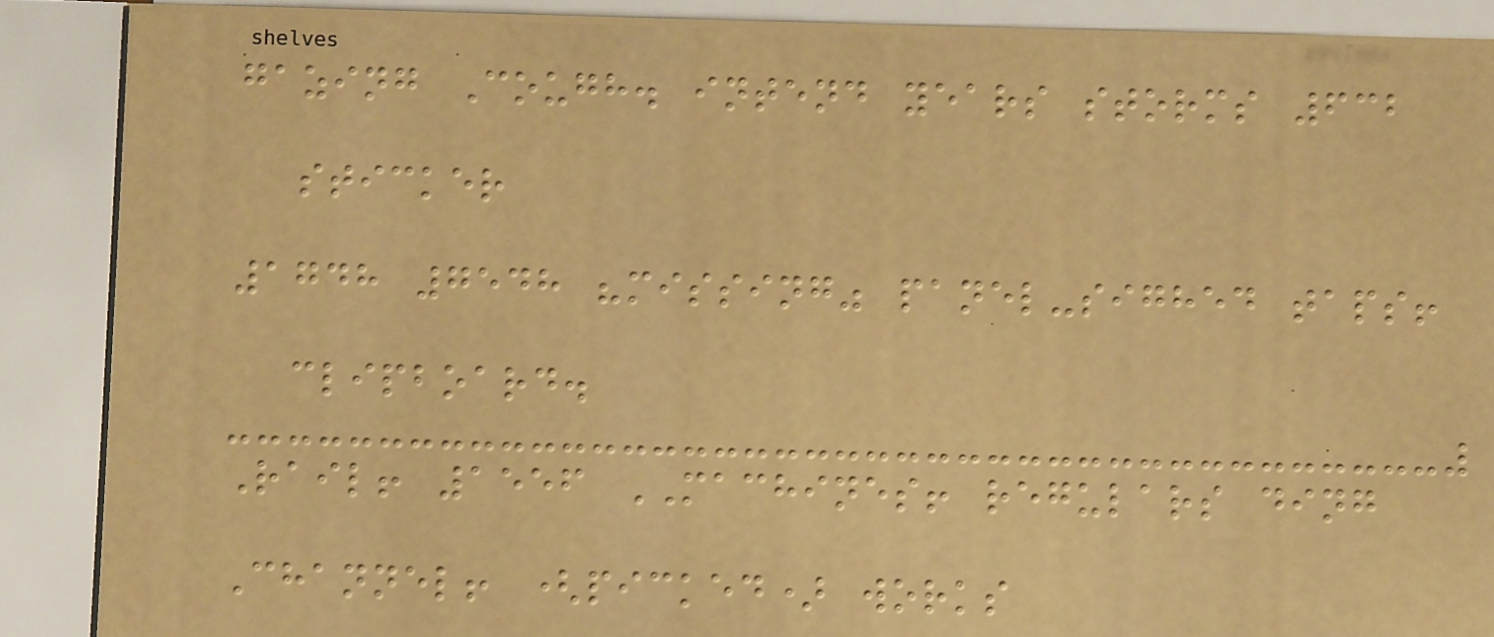gazing Cough. intend years storms 632
sticker
1748 7548 "missing" panel-sighed taps!
clipboard.
Rail! 1556 MACHINES! regulars ding
Channel! (picked) works
